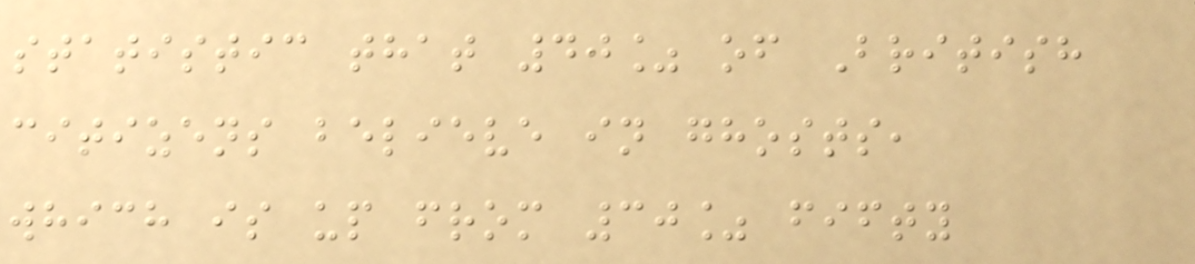statistic that 40% of British
citizens believe in ghosts,
which is up from 30% fifty
